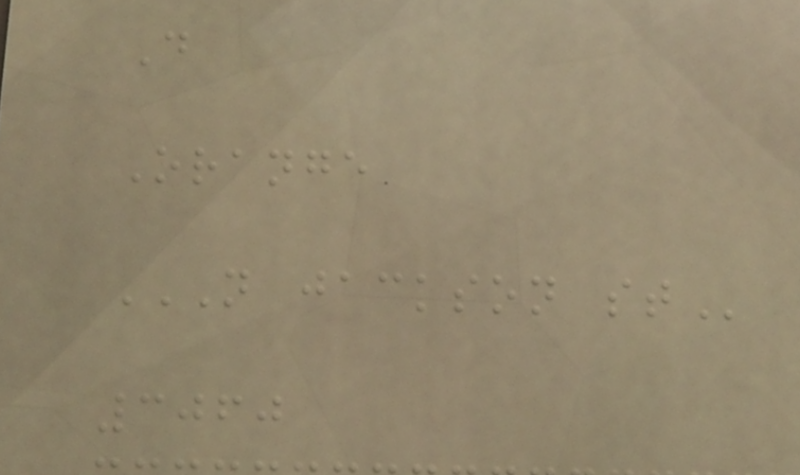D
Orange
N JACKSON ST
3060
